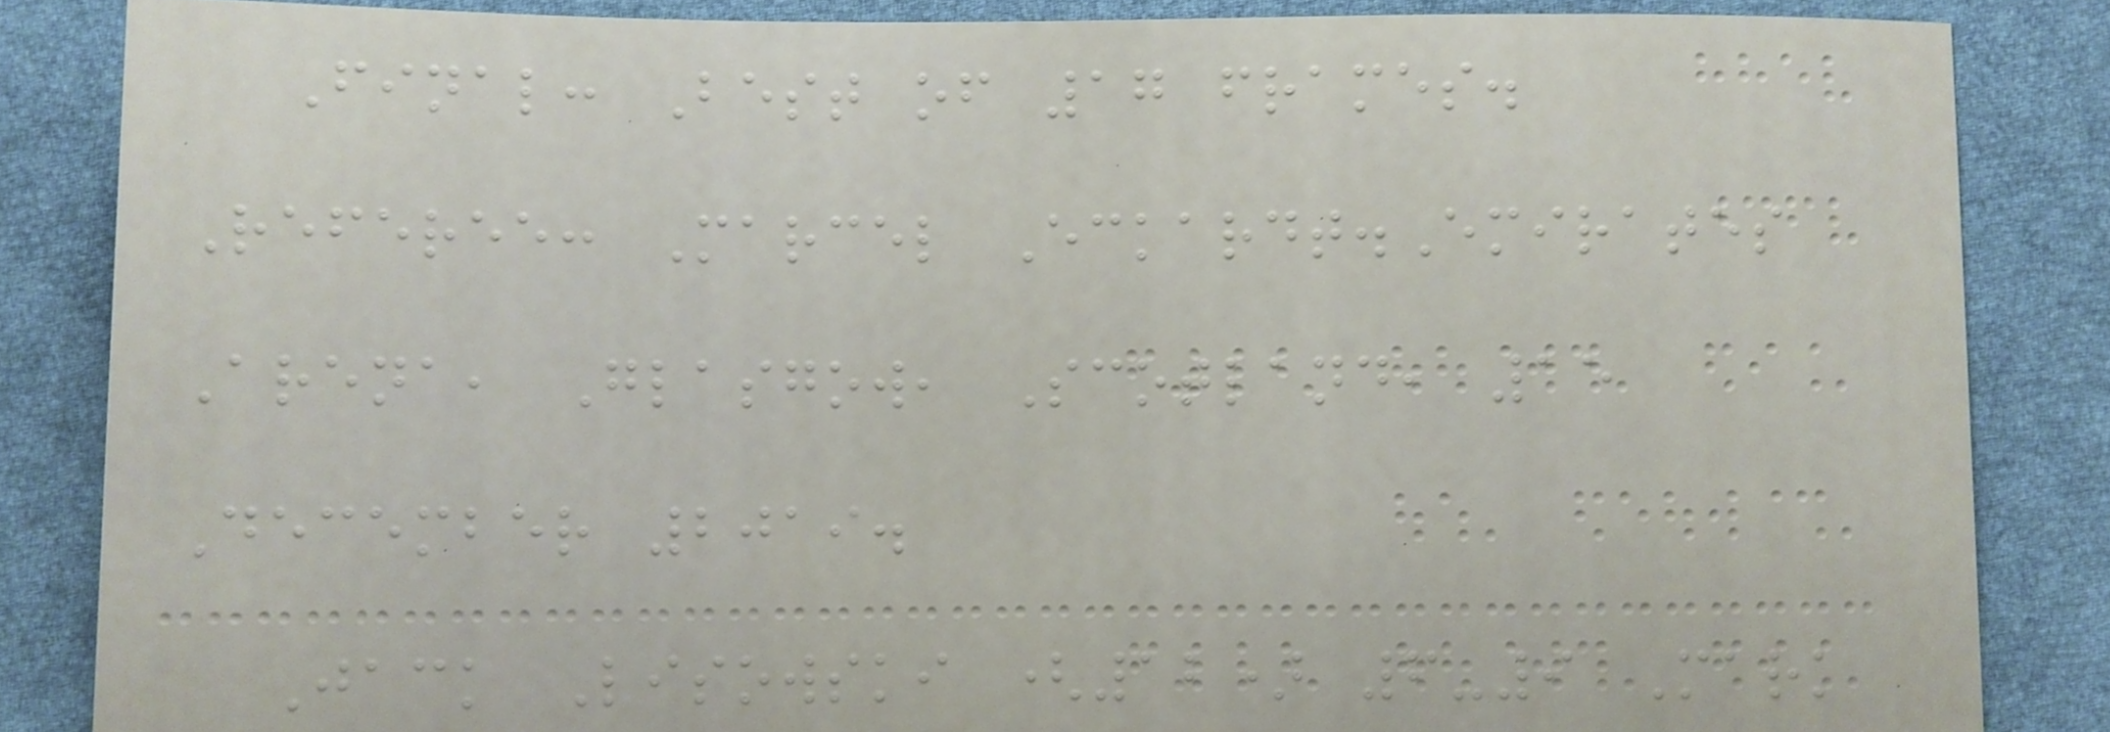Final: Best of 17 frames.
Referee: Marcel Eckardt.Emirates
Arena, Glasgow, Scotland, 15
December 2019.
Jack Lisowski (12) 6-9 Mark
